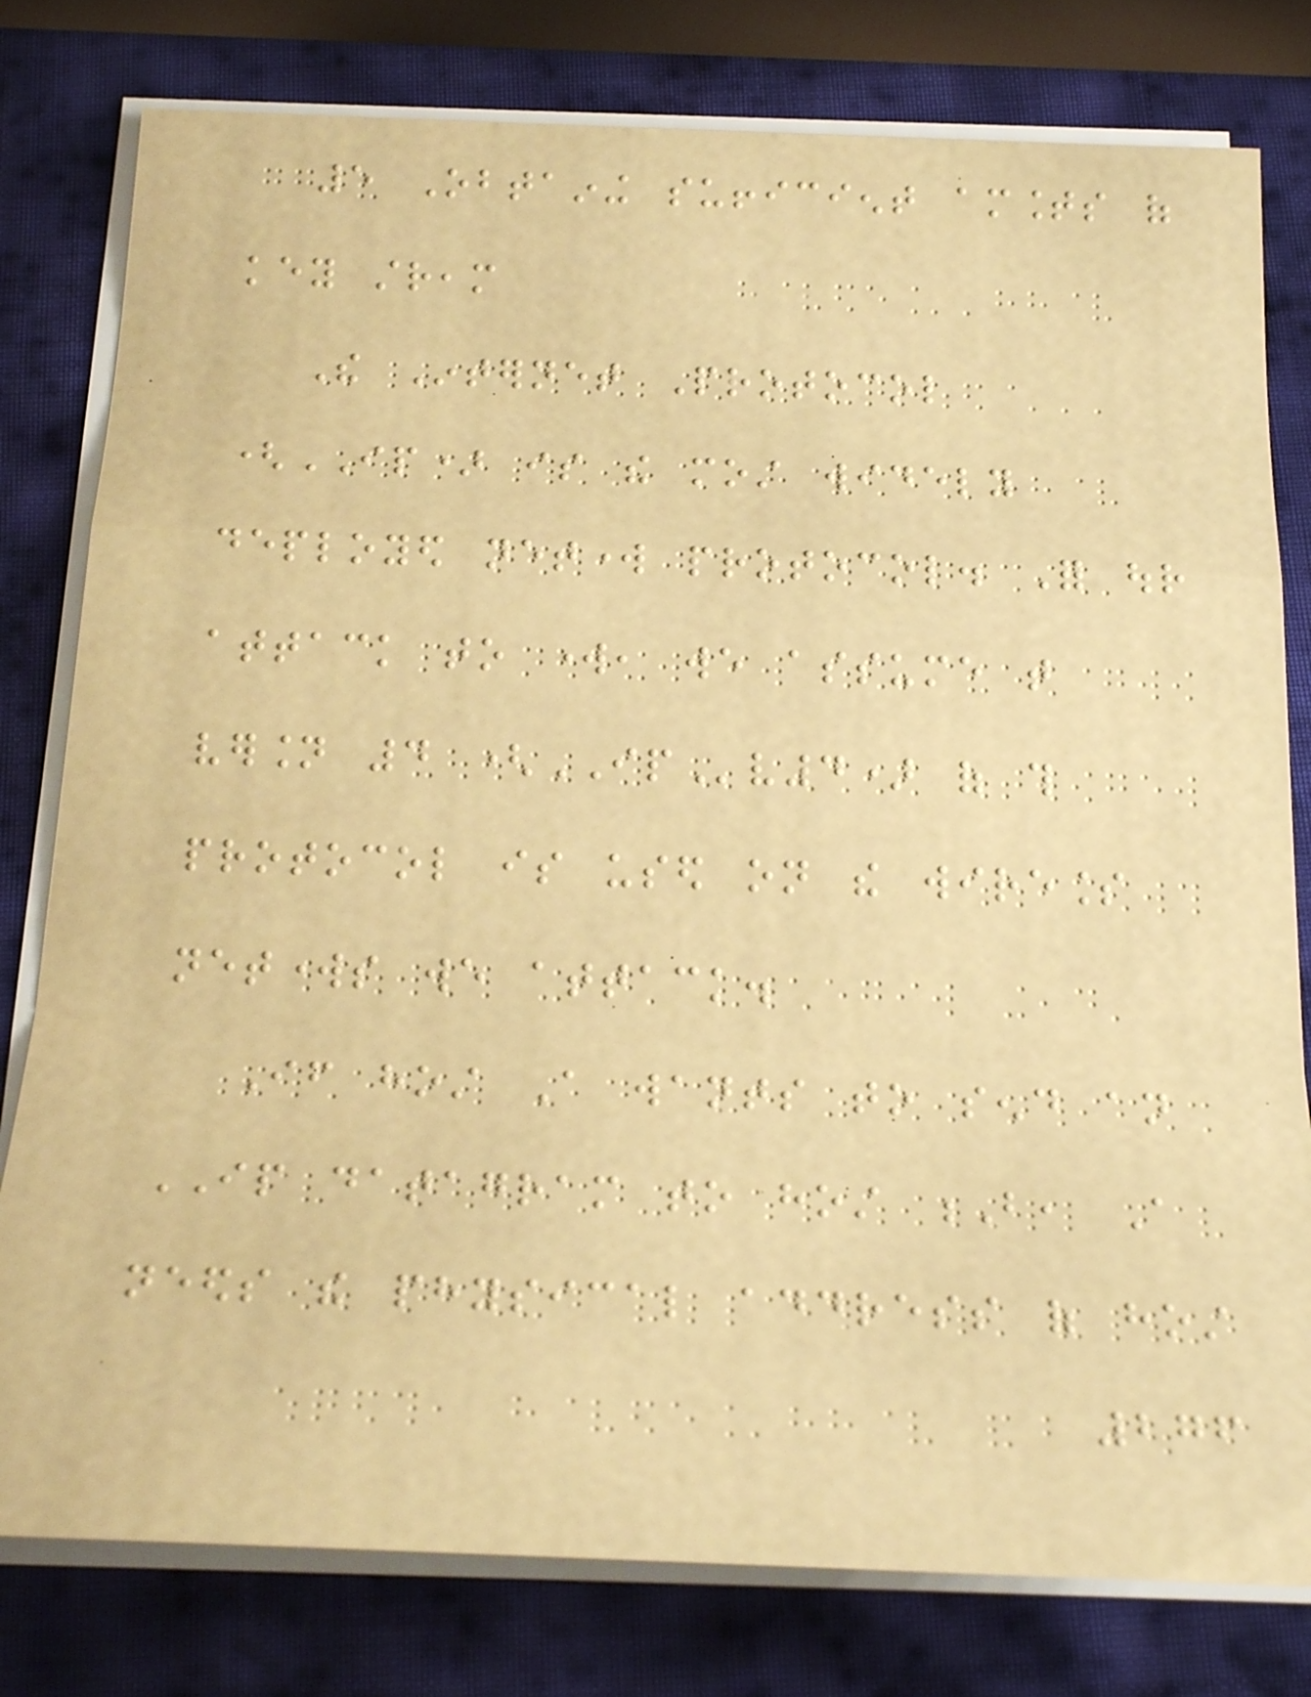5 Obtaining sufficient amounts of
key stream
The Internet Protocol
(IP) is the most widely
deployed network protocol. For our
attack to work, we assume that
version 4 (IPv4) of this
protocol is used on the wireless
networks we attack.
If host A wants to send an
IP datagram to host B, A
needs the physical address of host
276
